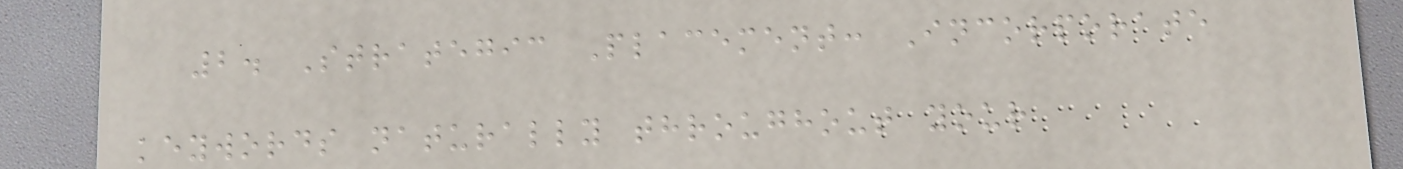2. Strategic Placement: Incorporate
keywords naturally throughout your
